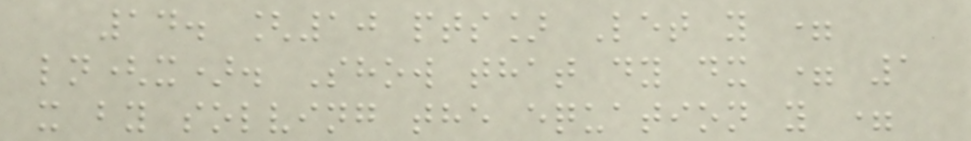14. [10 pts] Let y =
ln(x). Show that dy dx = 1
x by solving the equation y =
